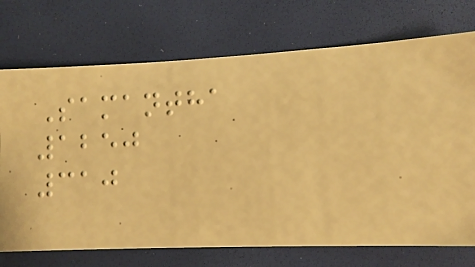Samantha
1250
310
